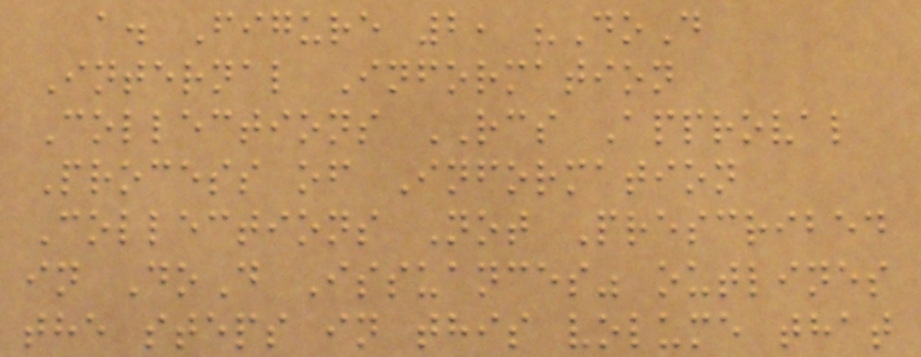a. Figure 2, "DoD
Internal Information
Collections RCS Approval
Process of Information
Collections Not Prescribed
in DoD Issuances" outlines
the steps in this volume that
